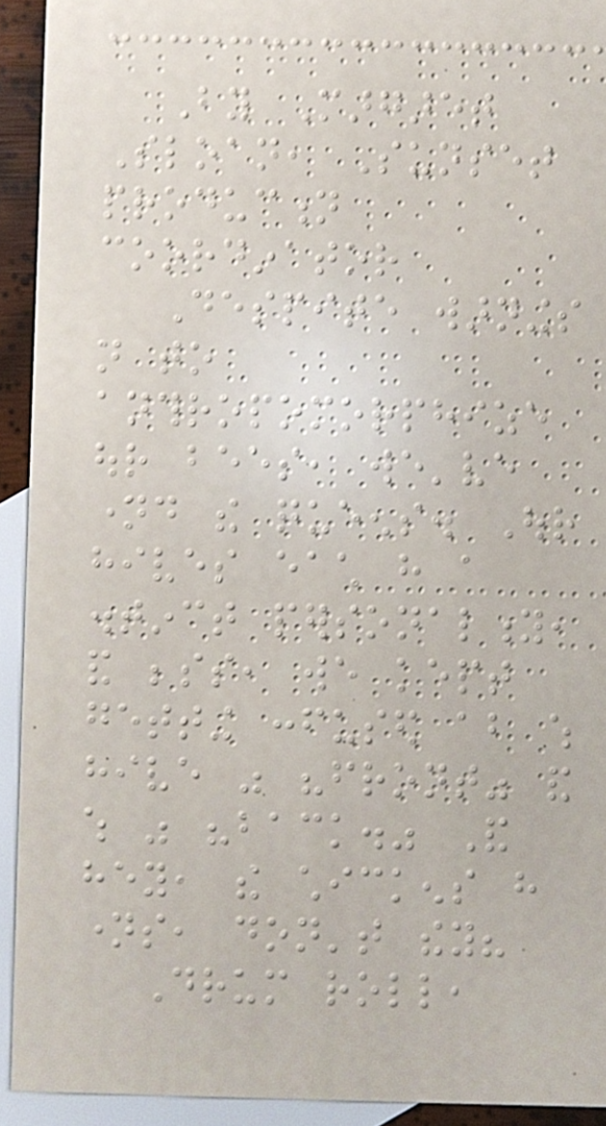By Margaret
Sloan, Sunset
production
coordinator
Despite warnings
not to
anthropomorphize
our bees, we've
named the queens. Our
hives each have a
distinct personality,
and besides, we kept
getting confused about which
hive was "front" and
which was "back." And
hey, the chickens have
names, don't they?
Drum roll,
